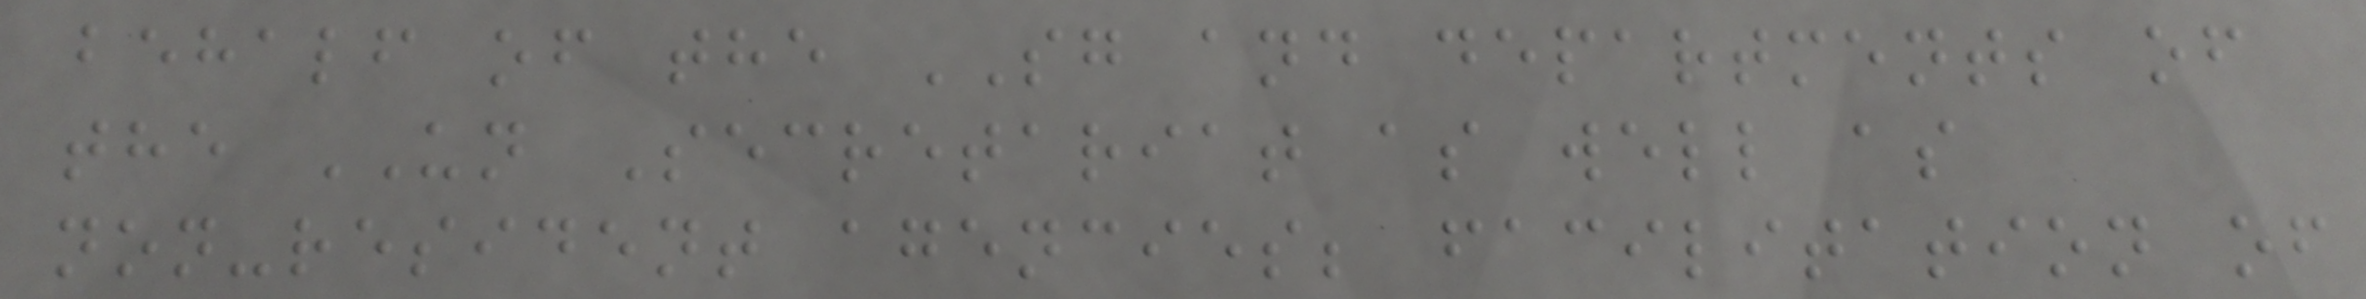behalf of the SG and departments of
the UN Secretariat as well as
non-resident agencies; facilitation of
